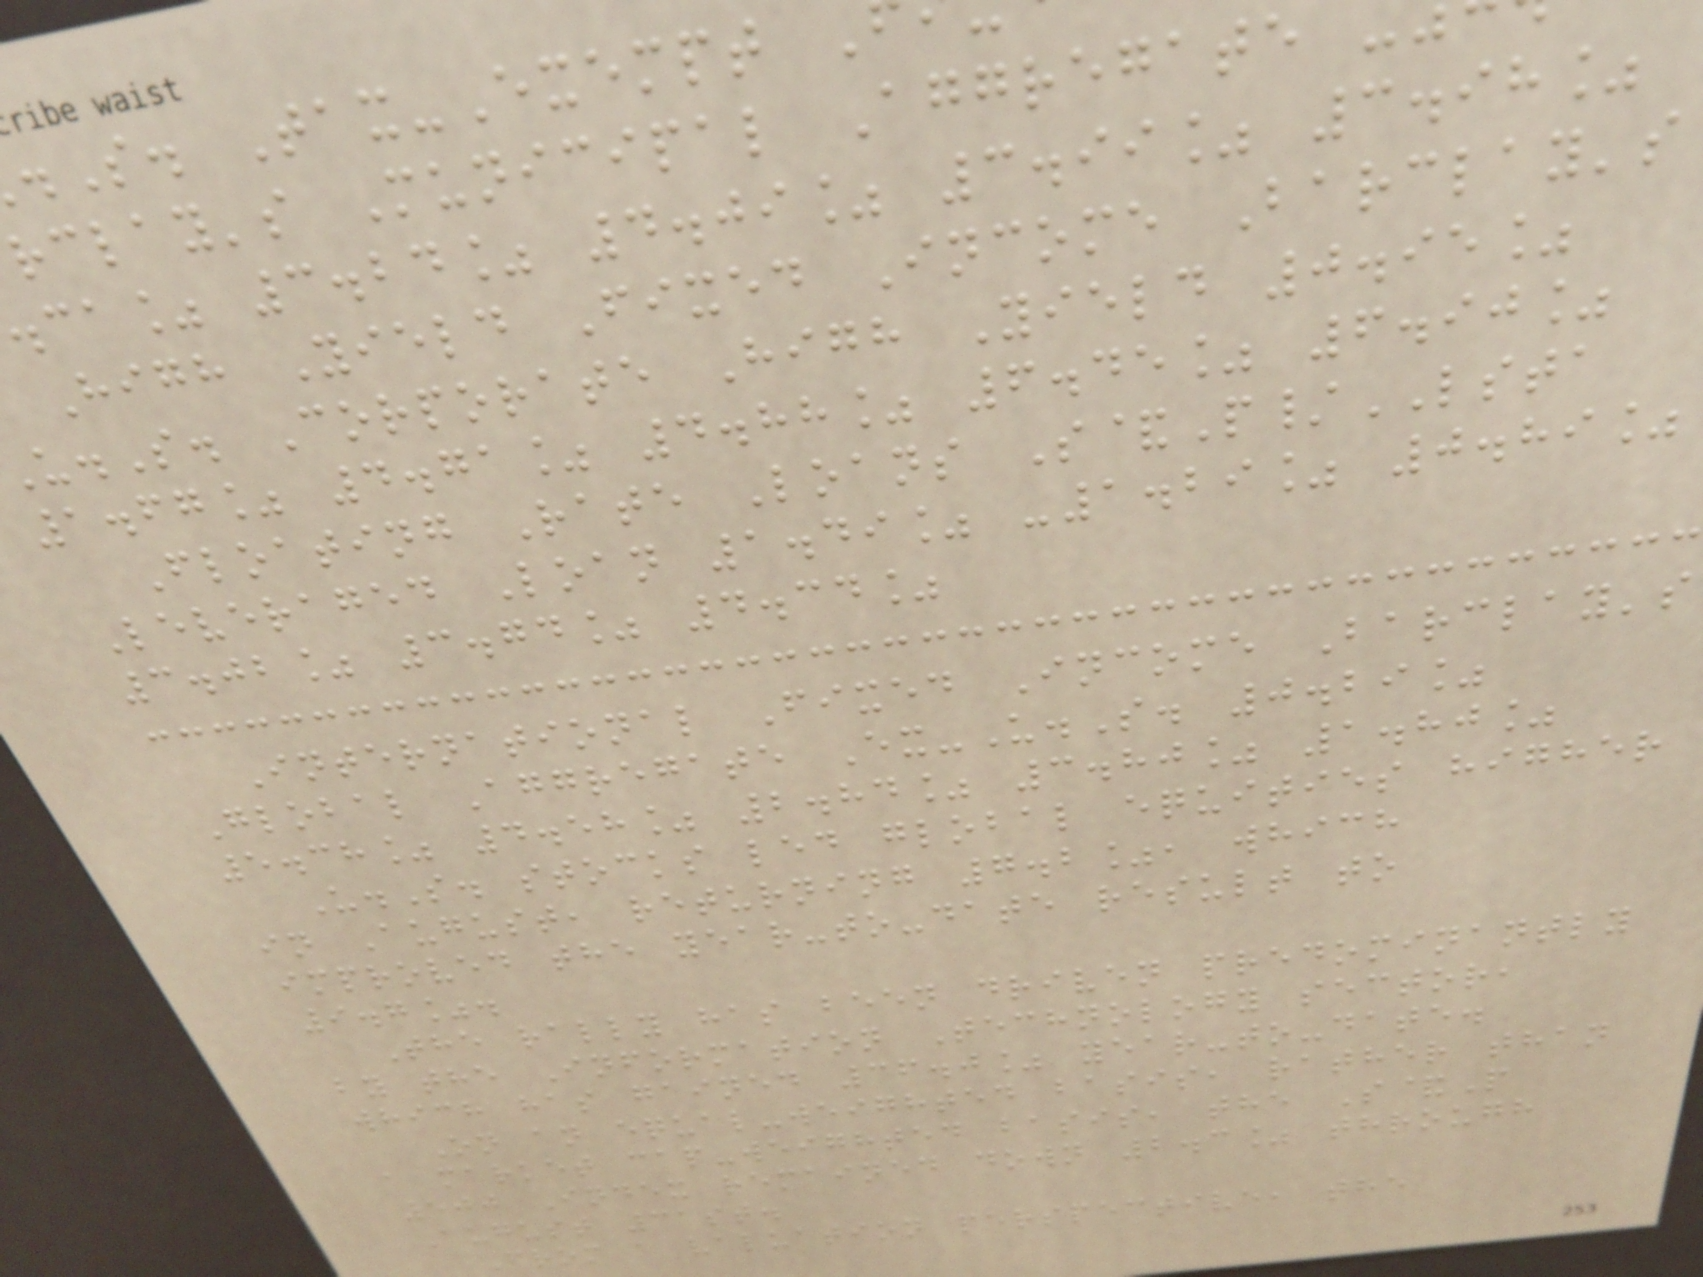.S. Tax-Exempt
rclay's Municipal Aggregate
.ca% 3.24% 4.09% 3.99% 3.98%
High Yield Fixed Income Barclay's
.S. Corporate High Yield 0.95%
1.67% 4.71% 4.88% 6.45% 6.90%
Floating Rate Loans S&P/LSTA
Leveraged Loan 1.49% -1.29% 0.89%
3.02% 3.74% 4.34%
International Fixed Income Barclay's
Global Aggregate Ex-U.S. 0.29%
5.38% 4.58% 2.84% 3.80% 1.80%
U.S. stocks led global equities higher
in August, returning 7.2%, which
improved the year-to-date result to
9.7%.
The rally has been driven predominantly
by the Information Technology sector,
which has gained 36.0% year-to-date.
On an equal-weighted basis, rather than
a market cap-weighted basis, the S&P
500 Index remained down 2.3% through
August 31st.
From a valuation perspective, the
